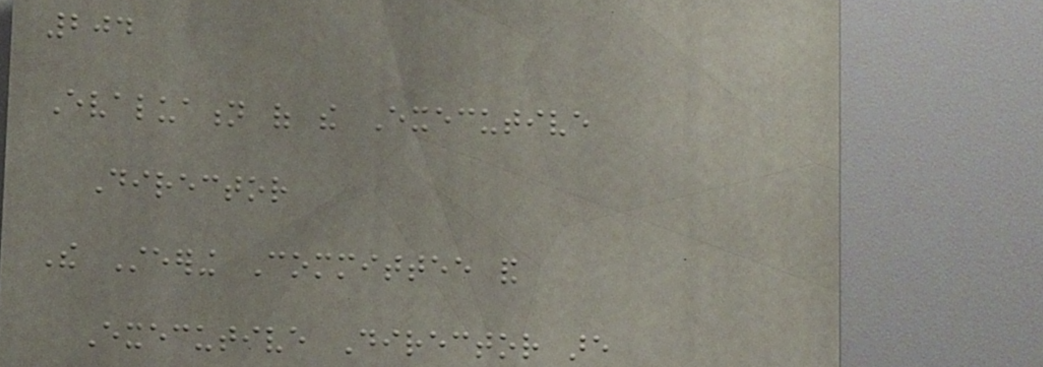204
Evaluation of the Executive
Director
The Steering Committee and
Executive Director are
